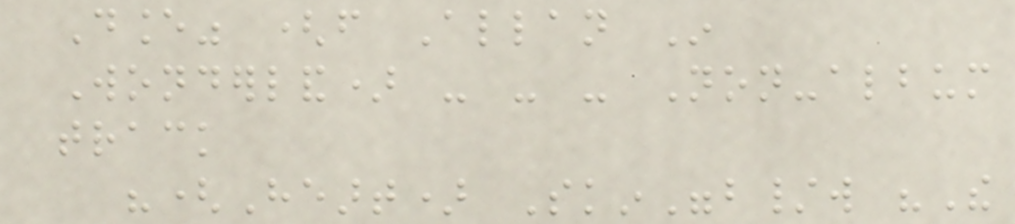Dance" (from Allan In
Wonderland) - - - Non-album
track
"(Heart) Skin"b/w "The
